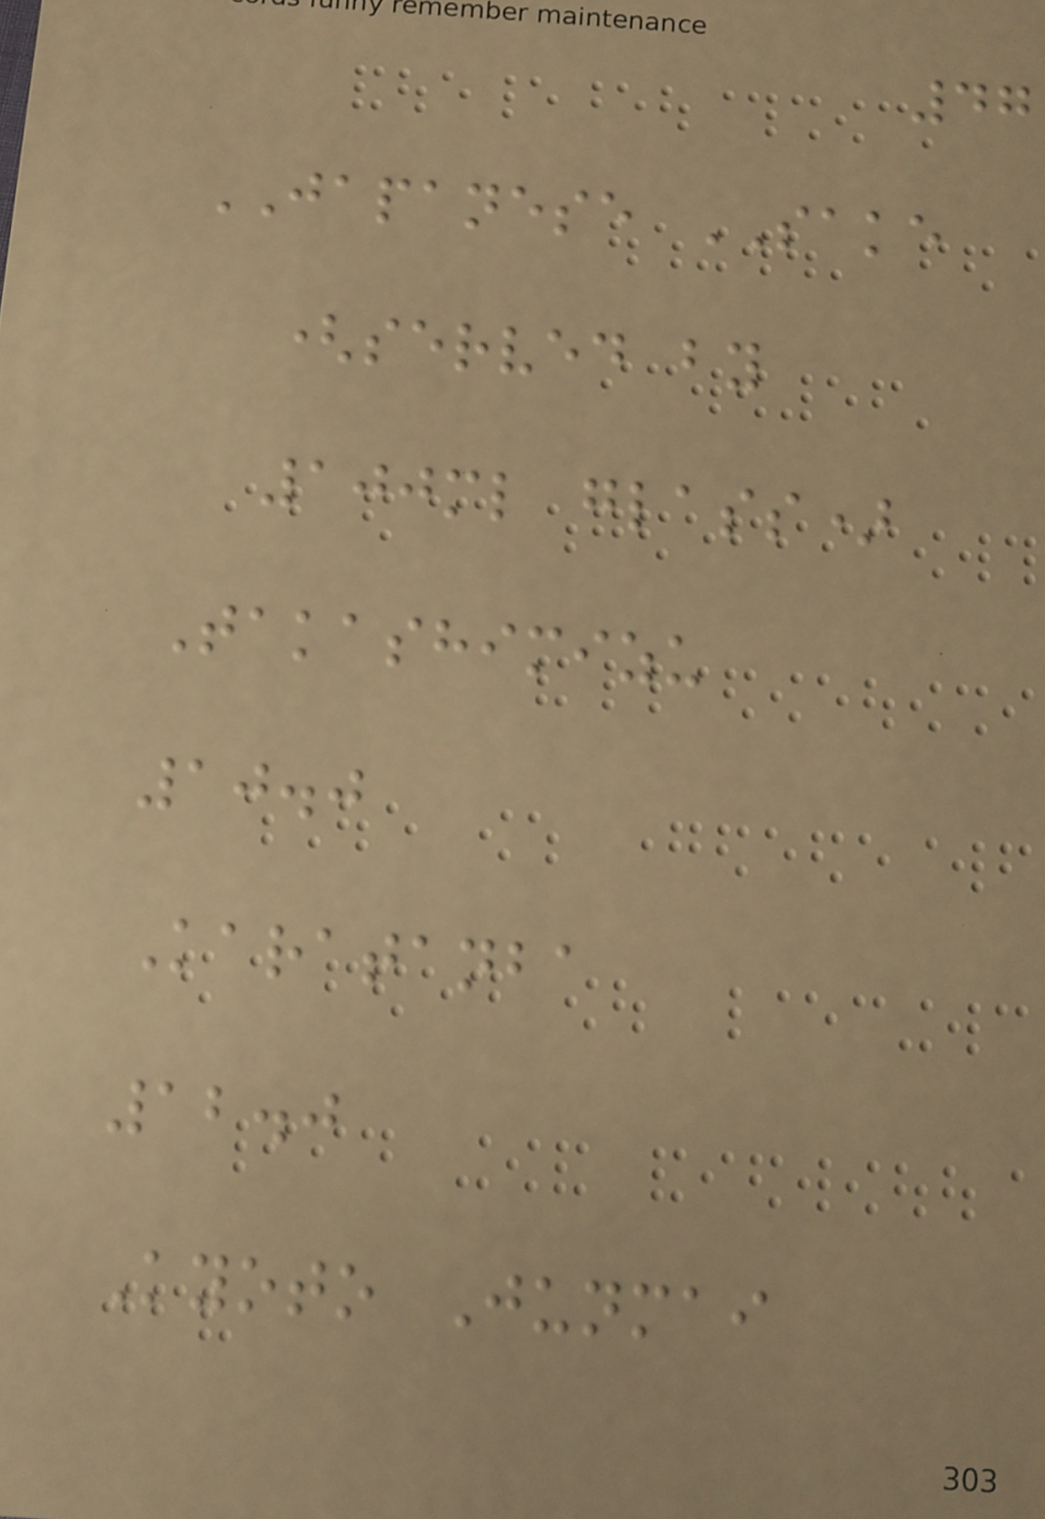47
JAPANESE SAKE
(served by
100ml glass)
Takashimizu
10.0
Karatanba
12.0
Kyoto Junmai
